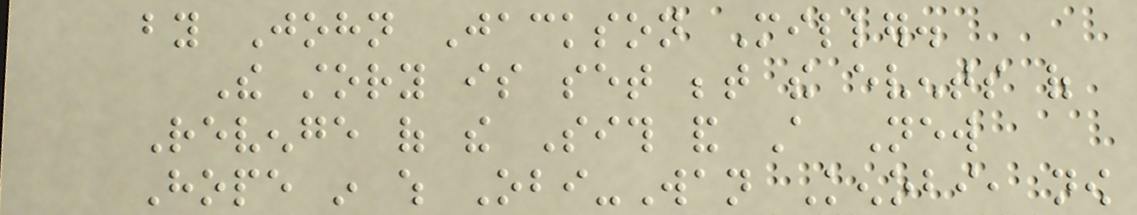by John Jackson Miller.
The story is set between the events of
Revenge of the Sith and A New
Hope in which Obi-Wan Kenobi, now
